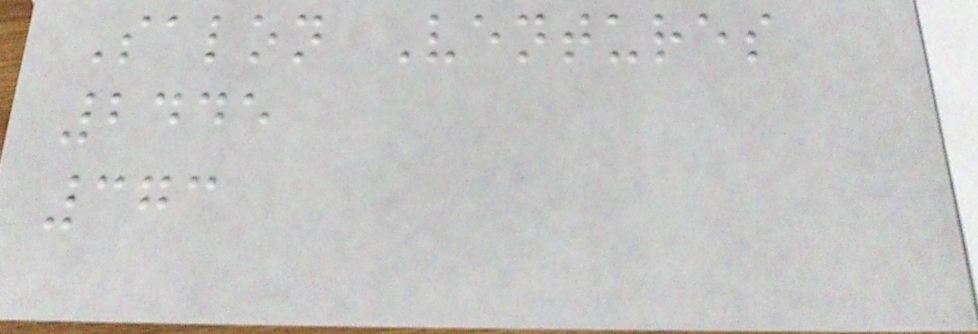Salon Ventures
2445
373
